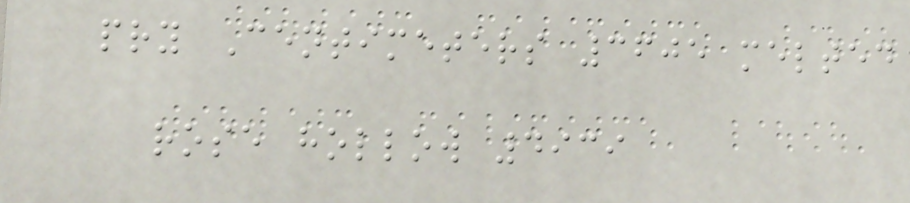pry Centimeters 3605 melted
rose hollow 4939
